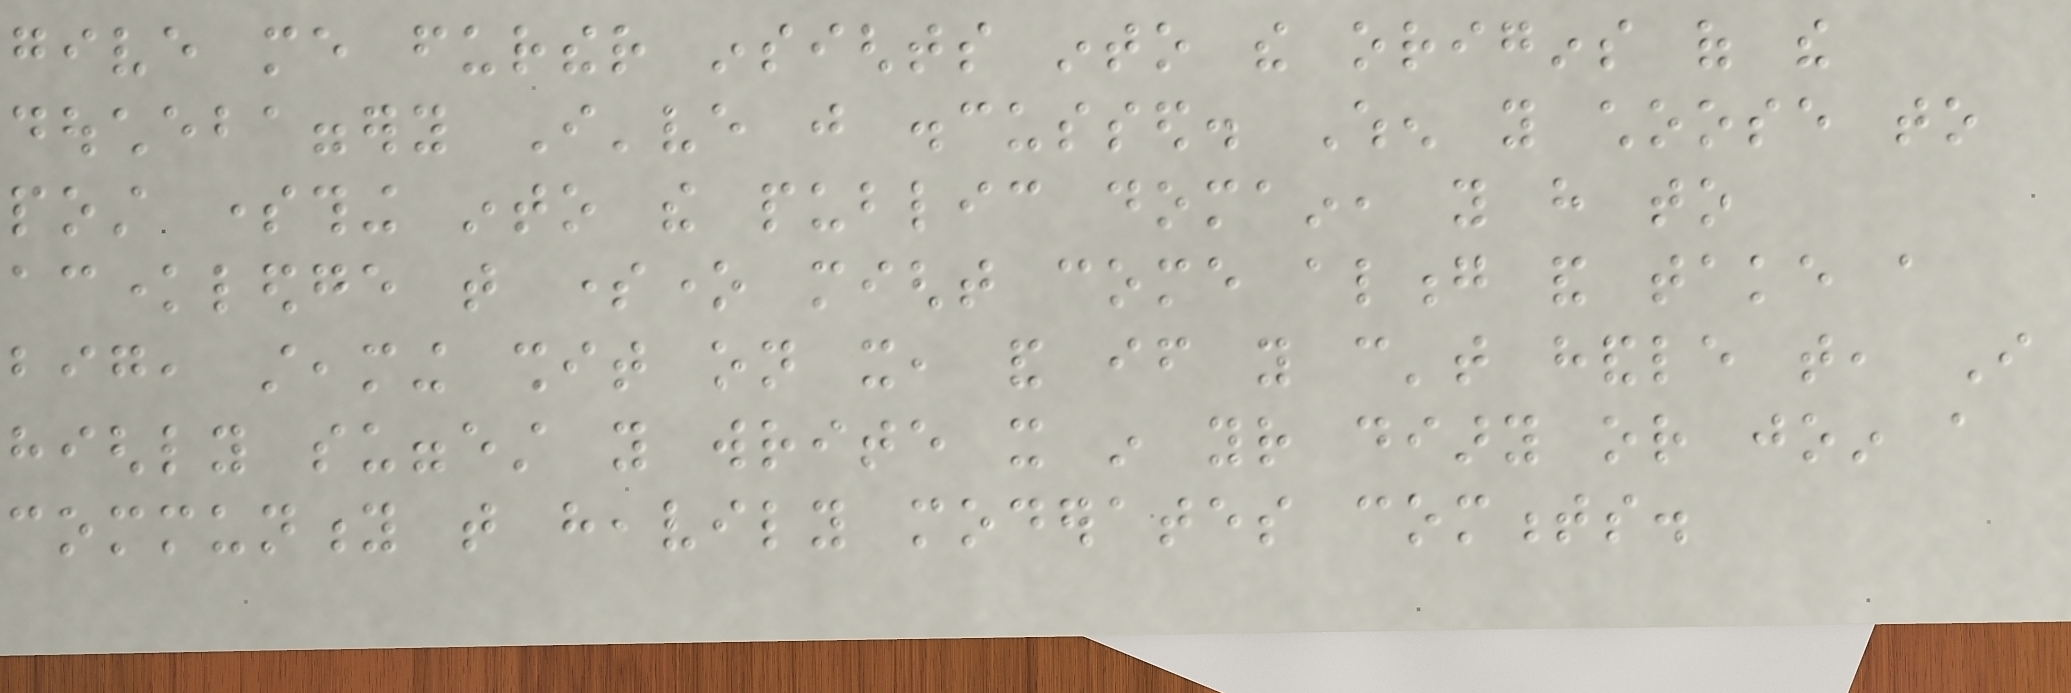give me further insights into the origins of the
douchebaggery I've just discussed. When you choose to
post something into the public domain, you have to
acknowledge that someone might come along and take a
big, steaming shit on it, and if you can't handle that, I
highly suggest you write it in your diary or join a
community that heavily moderates comments.
